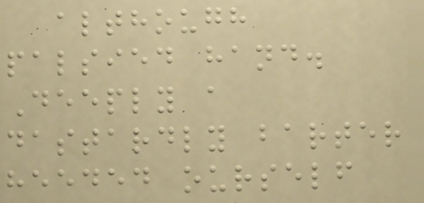although
palsied hand.
Deeply a
dastardly barter
heeded ourself
